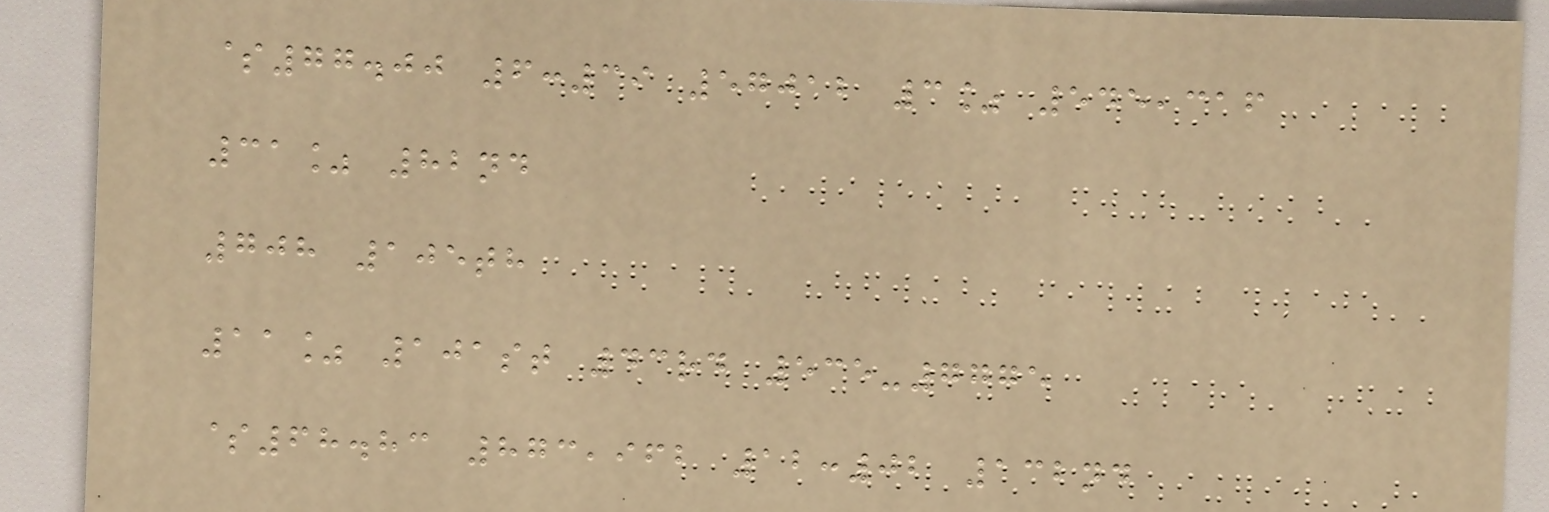$77.00 6:39 57012 3% 545,316
31% 82nd
708 105th
11% 101st 43rd 535-7775
$68.83 873,962 12:02 132nd
